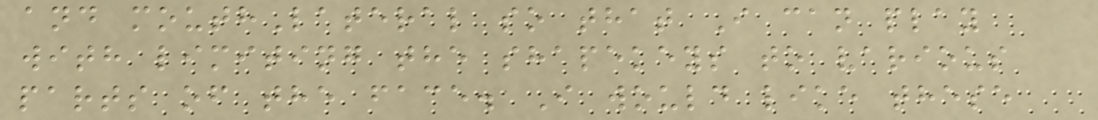and mouthLateral so that I can play
with limiting the shapekeys to various
parts of the face. I would like these
